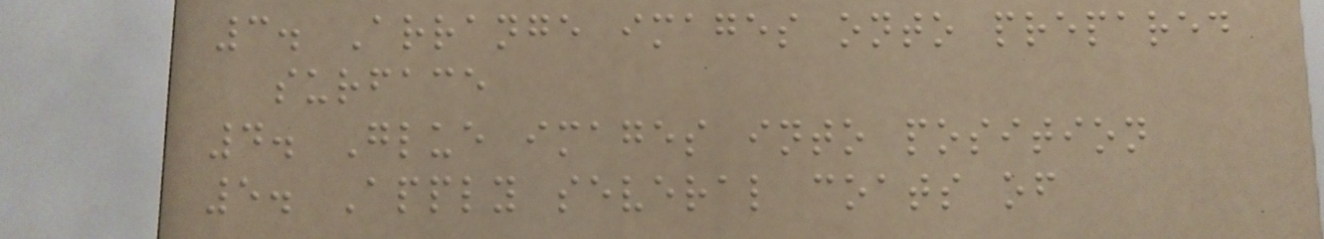3. Arrange images onto prepared
surface
4. Glue images into position
5. Apply several coats of
